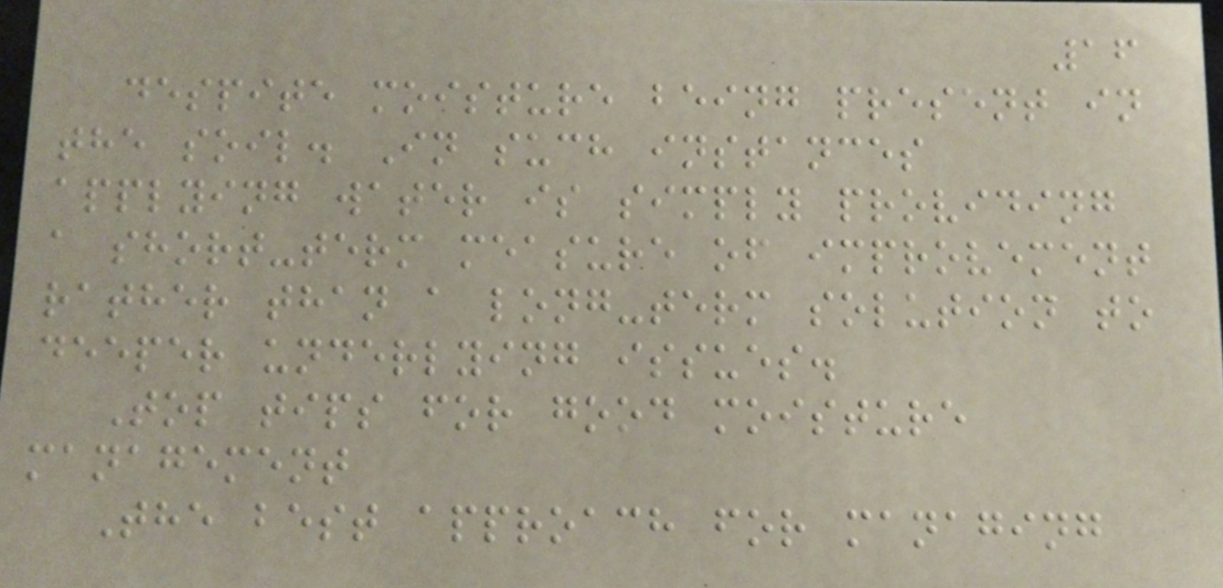16
despite moisture being present in
the soil. In such instances
applying water is simply providing
a short-term measure of improvement
rather than a long-term solution to
deeper underlying issues.
Top tips for good moisture
management
The best approach for managing
